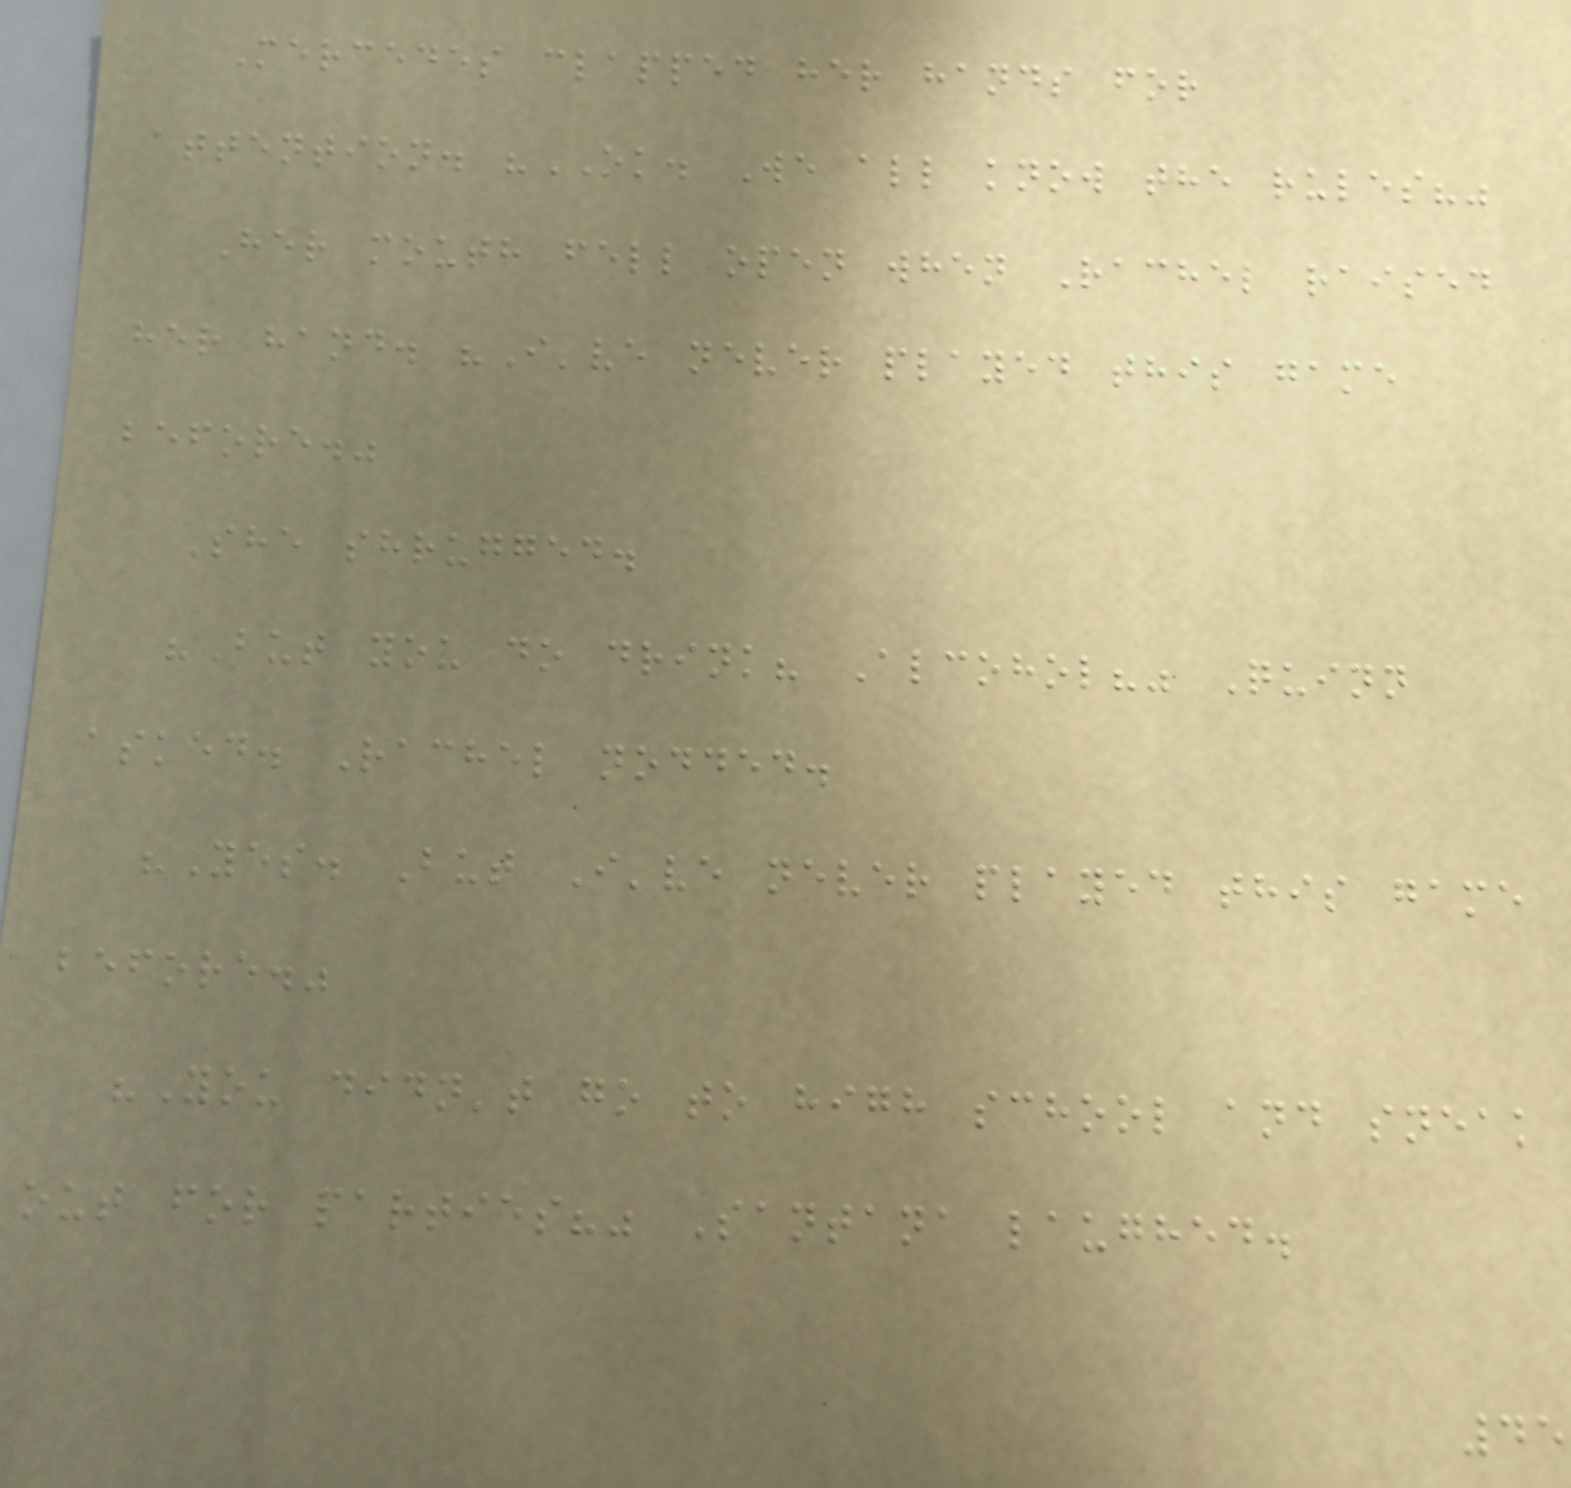Mercedes clapped her hands for
attention. "OK. We all know the rules?"
Her mouth fell open when Rachel raised
her hand. "I've never played this game
before."
She shrugged.
"But you do drink? Alcohol?" Quinn
asked. Rachel nodded.
"Yes. But I've never played this game
before."
"You didn't go to high school and sneak
out for parties?" Santana laughed.
45
